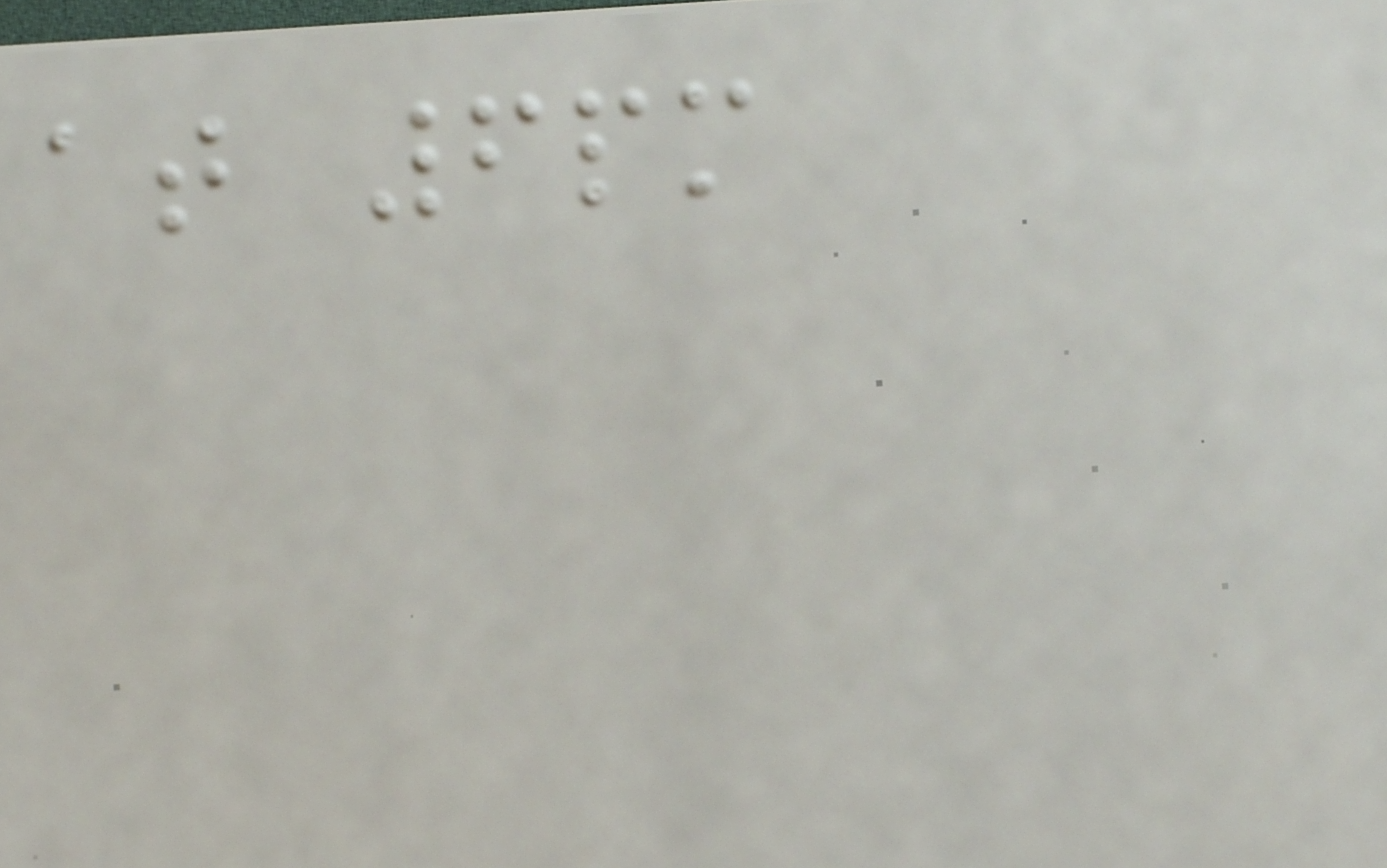at 6pm
